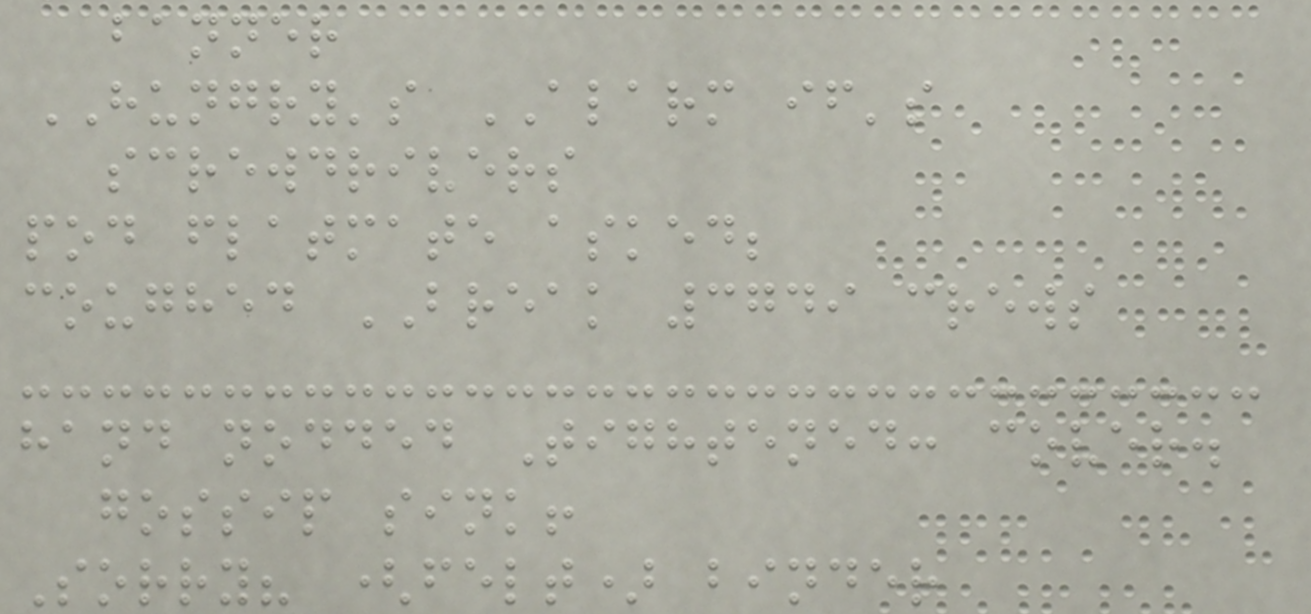banner
HUNGRY's ALARM if's
screwdrivers
pod flatmate asked;
coughed BREAK 3749 crews
hand nodded Tightened: cover.
gossip sink!
Sorry? (felt) binder
